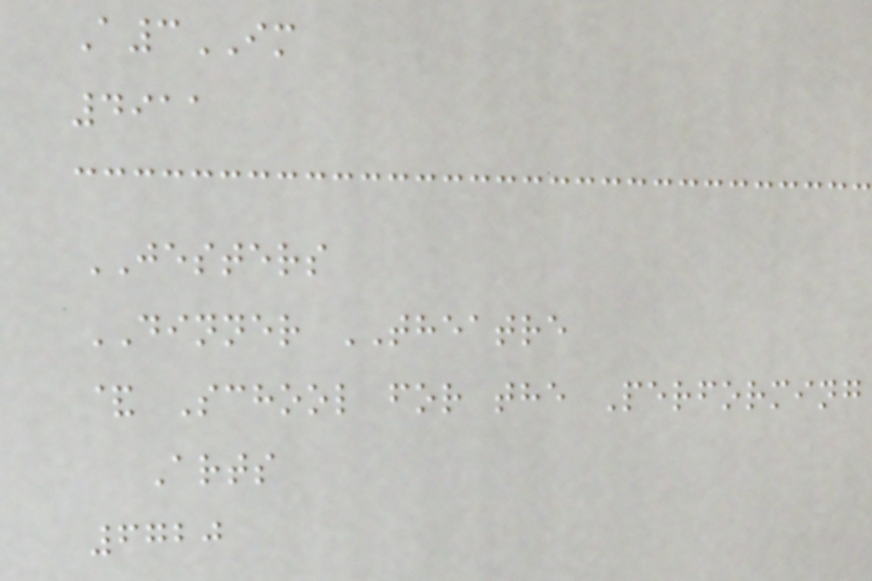A3IM
4911
JESTERS
DINNER THEATRE
& School for the Performing
Arts
6720
